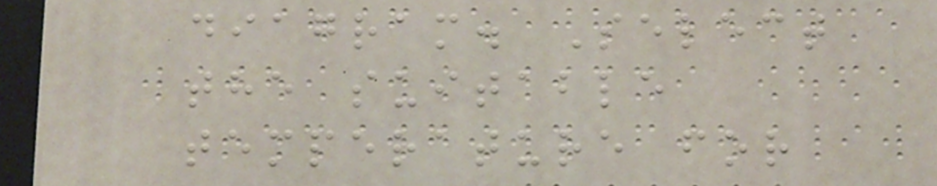diagram. Select
the suitable
temperature for
